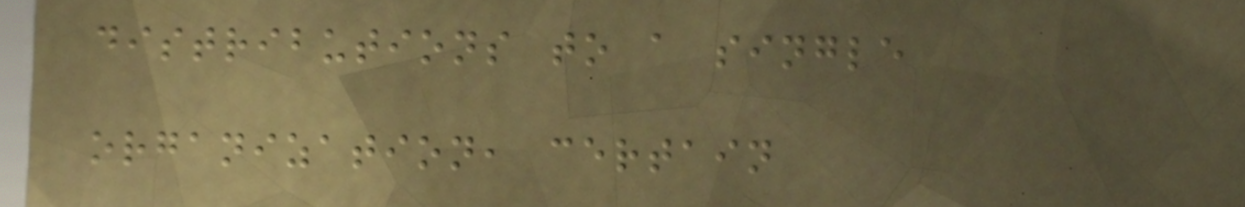distributions to a single
organization, certain
